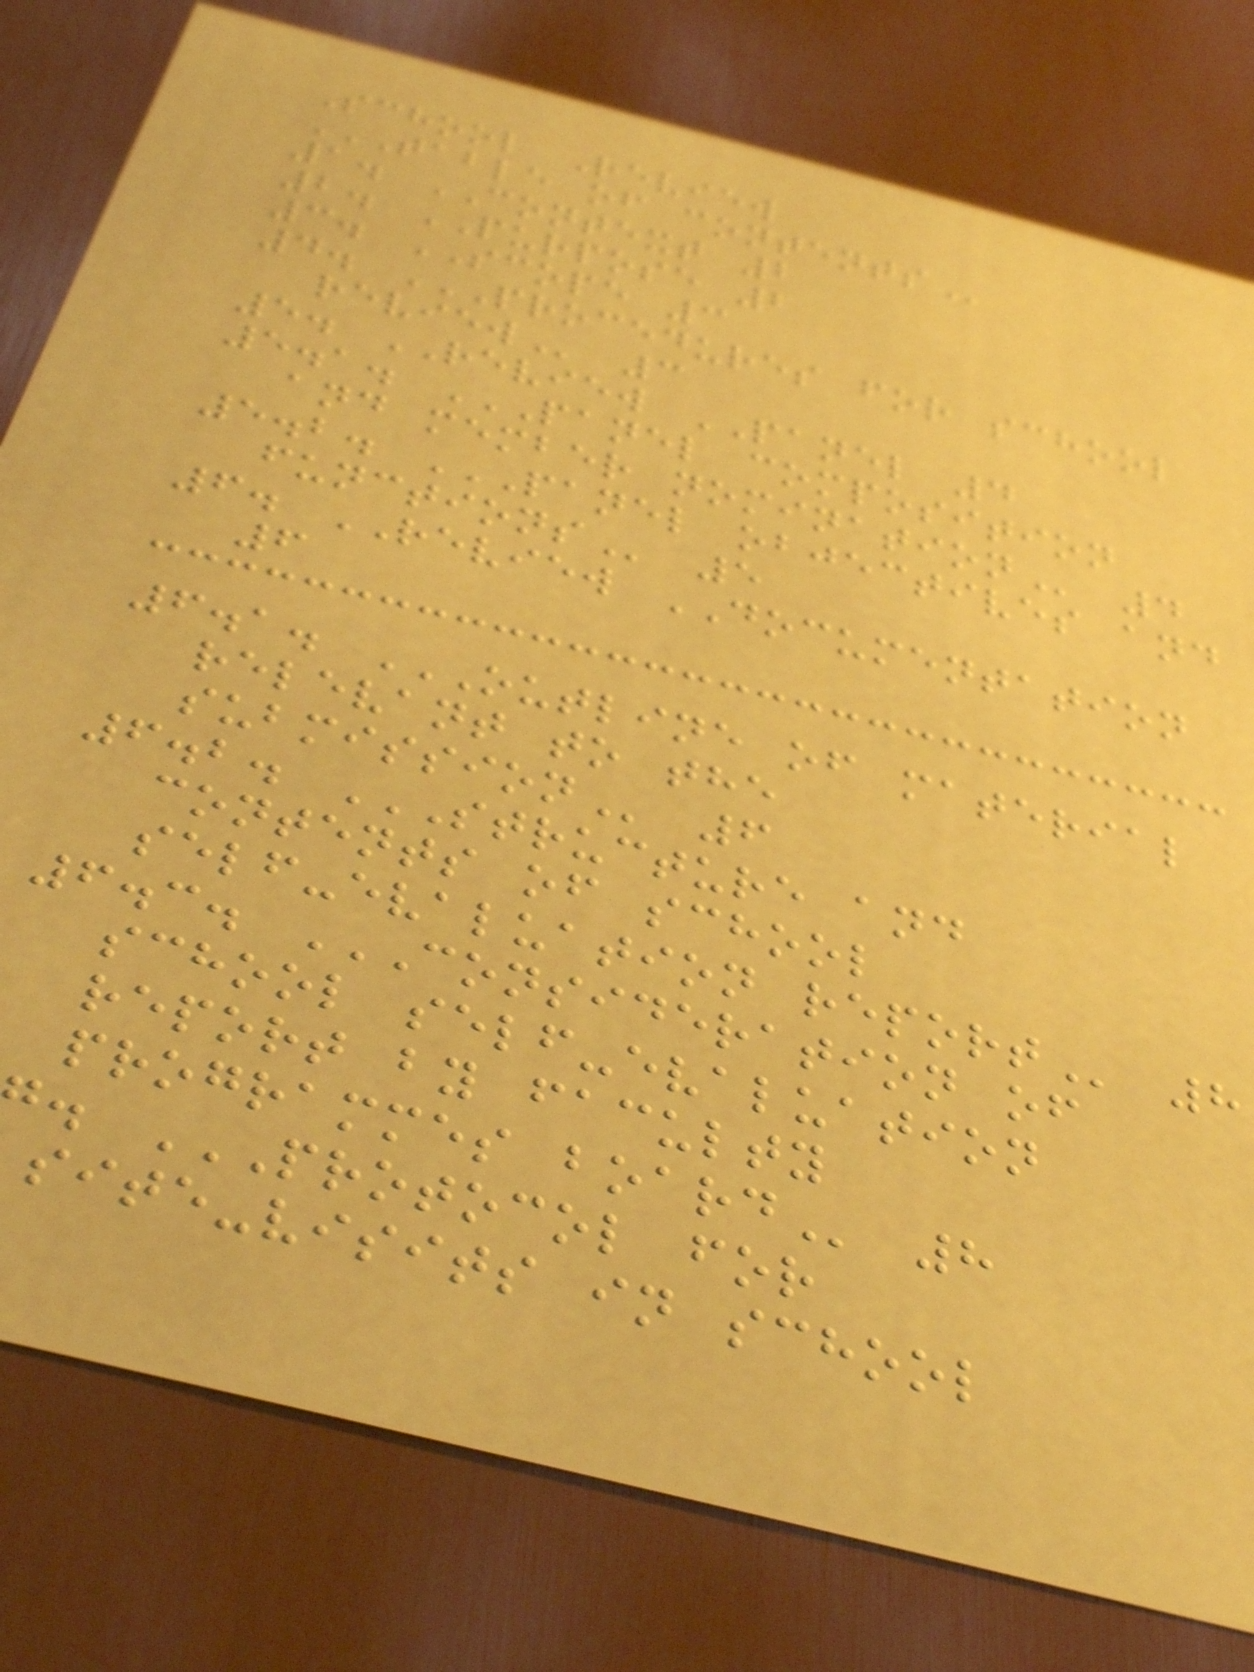School Review
TABLE OF CONTENTS
1. CONTEXT 2
2. PURPOSE 2
3. SCOPE 3
4. PROCEDURES FOR SCHOOL
5. REVIEW PANEL 4
5.1. PANEL COMPOSITION
and member
5.2. PANEL OBJECTIVES AND
6. REVIEW DOCUMENTATION
6
6.1. OUTLINE OF MATERIAL
relevant to the
6.2. STRUCTURE AND
contents of school
self-evaluation
6.3. CONSIDERATION OF
school self-evaluation
report by faculty
programmes
site-visits in school
